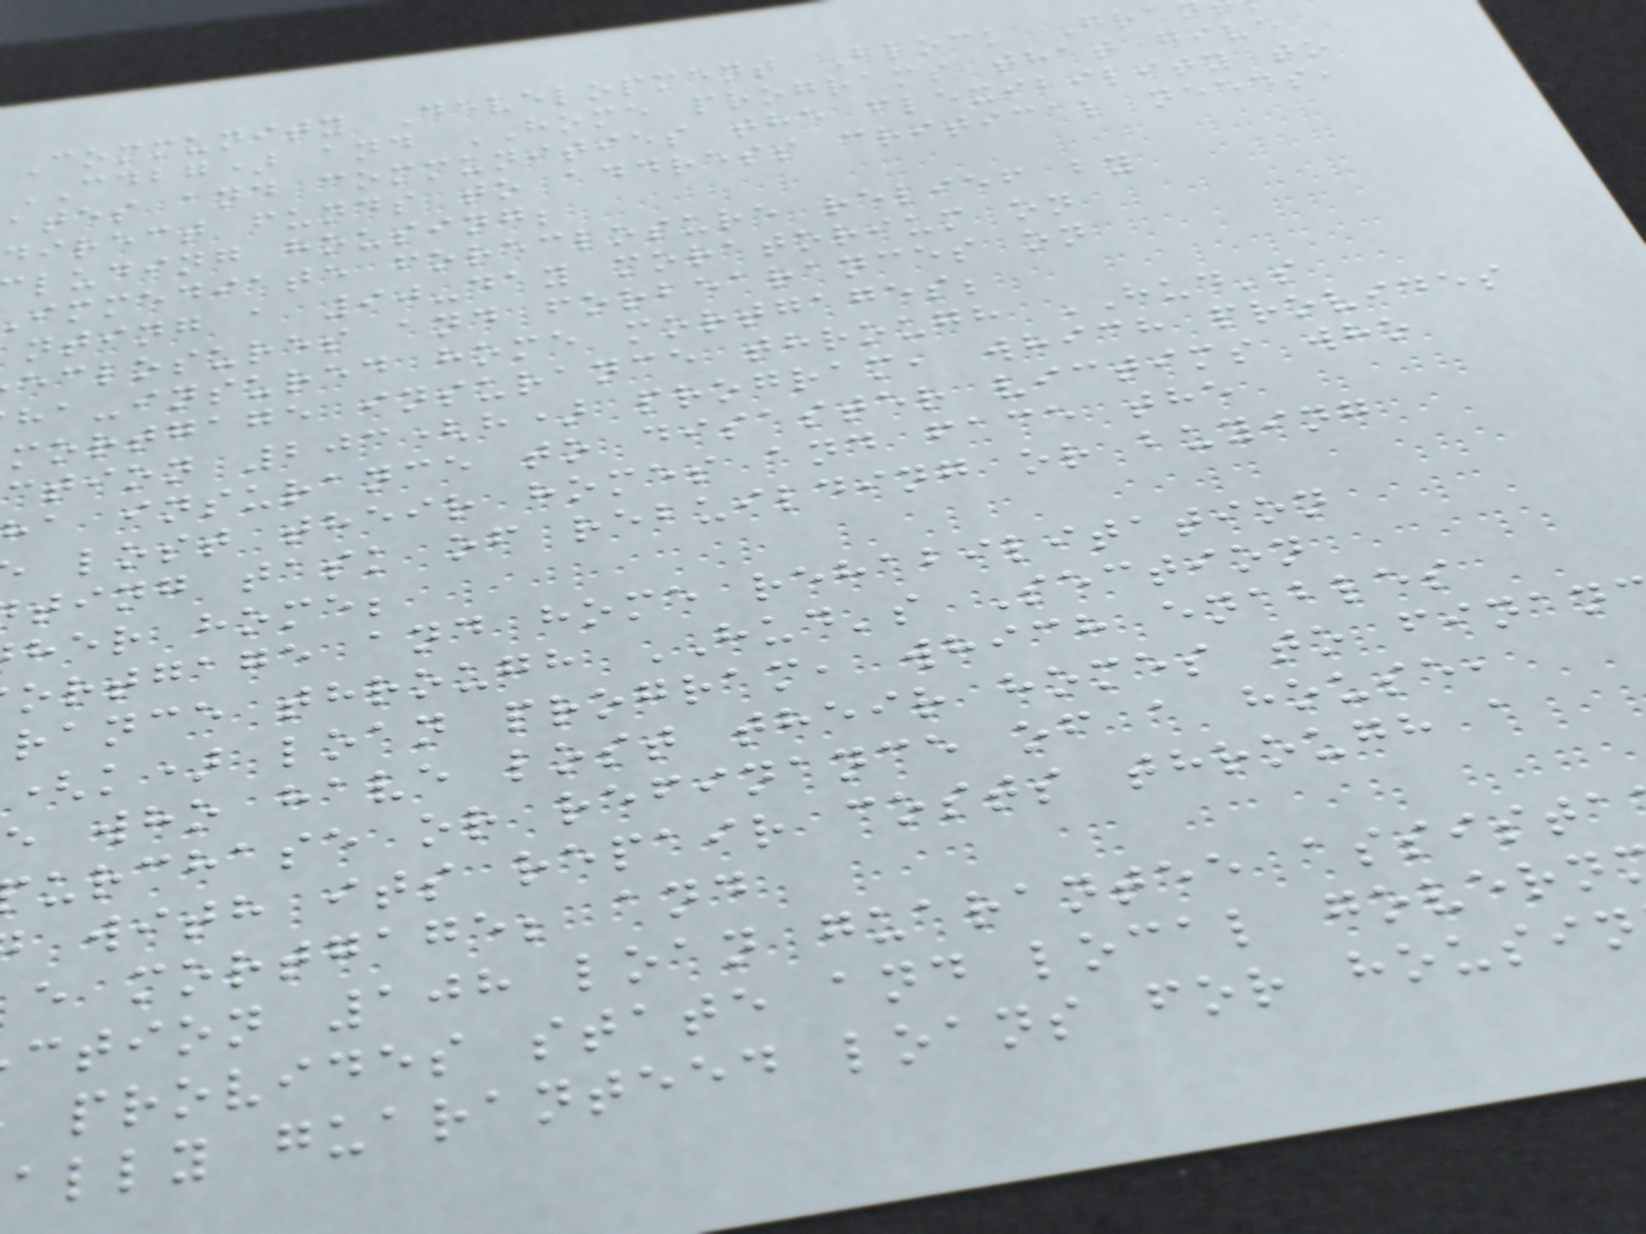Community Development Block Gra
CDBG) and HOME programs that give
ates and communities the flexibility to
direct funds to address critical needs,
luding housing;
immediate foreclosure relief by
nting a 90-day moratorium on
eclosures and forbearances on
ha-insured home mortgages;
mortgage insurance through HUD's
ction 203(h) program, which provides
a insurance to disaster victims who
lost their homes and face the
ting task of rebuilding or buying
her home;
ortgage and home rehabilitation
rance through HUD's Section
(k) loan program, which enables
e who have lost their homes to finan
urchase or refinance of a house,
with its repair costs through a
e mortgage; and
ction 108 loan guarantee assista
provides state and local govern
ally guaranteed loans for housin
